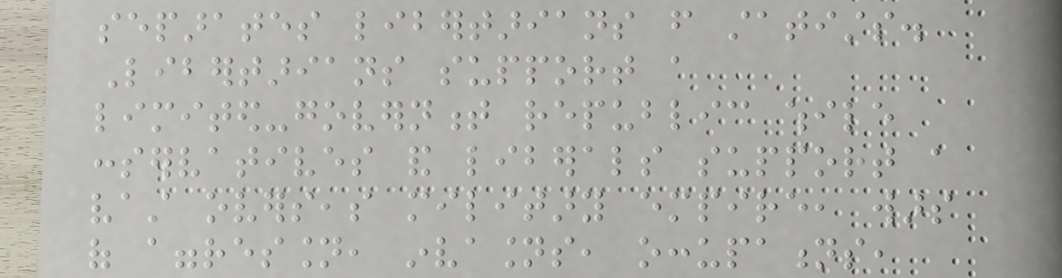separates libertarians from statists.
Libertarians support a
limited-government republic while
conservatives and liberals support a
vast overseas military empire, wars
of aggression, invasions, occupations,
